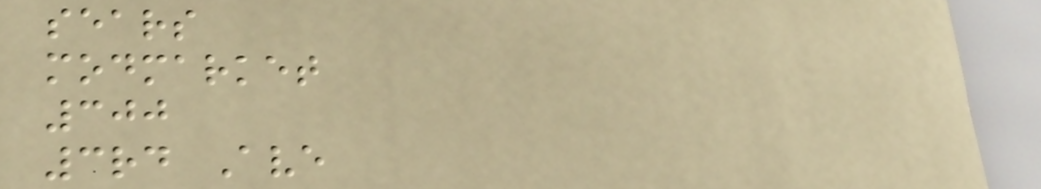sears
modmarket
300
3rd Ave
